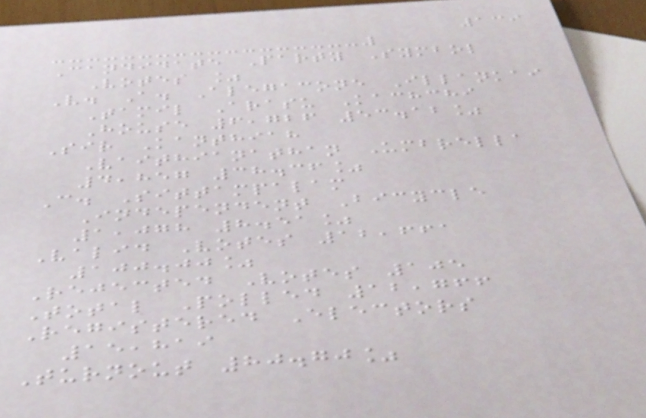139
Candidate Party Symbol
Votes %
V. A. Alegacone Illankai
Tamil Arasu Kachchi
House 6,726 53.12%
Sir Kanthiah
Vaithianathan Umbrella
4,857 38.36%
C. Sittampalam
Independent Bicycle
1,078 8.51%
Valid Votes 12,661
100.00%
Rejected Votes 105
Total Polled 12,766
Registered Electors
15,819
Turnout 80.70%
